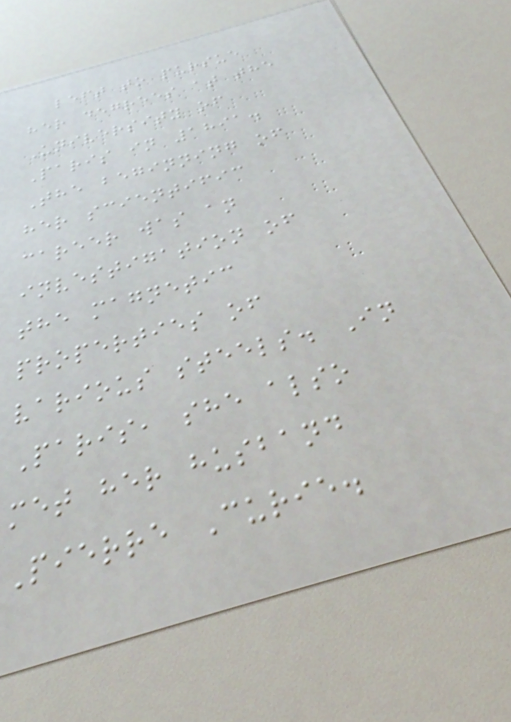left to pursue
her degrees at the
University of
Paris in 1891.
The beginning of
her scientific
career was an
investigation of
the magnetic
properties of
various steels. In
Paris, she also
met her husband
Pierre Curie.
